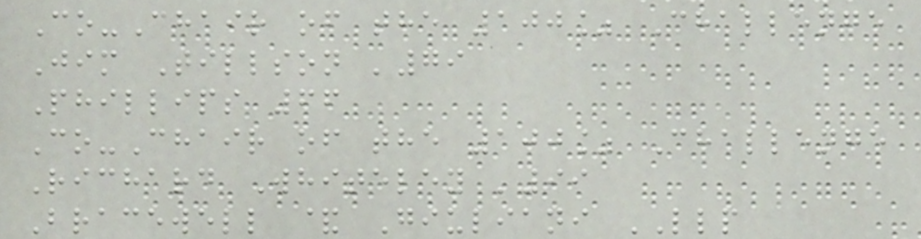Co-Chair of the 100% Challenge
Jim Tillson '79
Phillips 66
Co-Chair of the 100% Challenge
Richard Whiteley '99
Bracewell & Giuliani LLP
